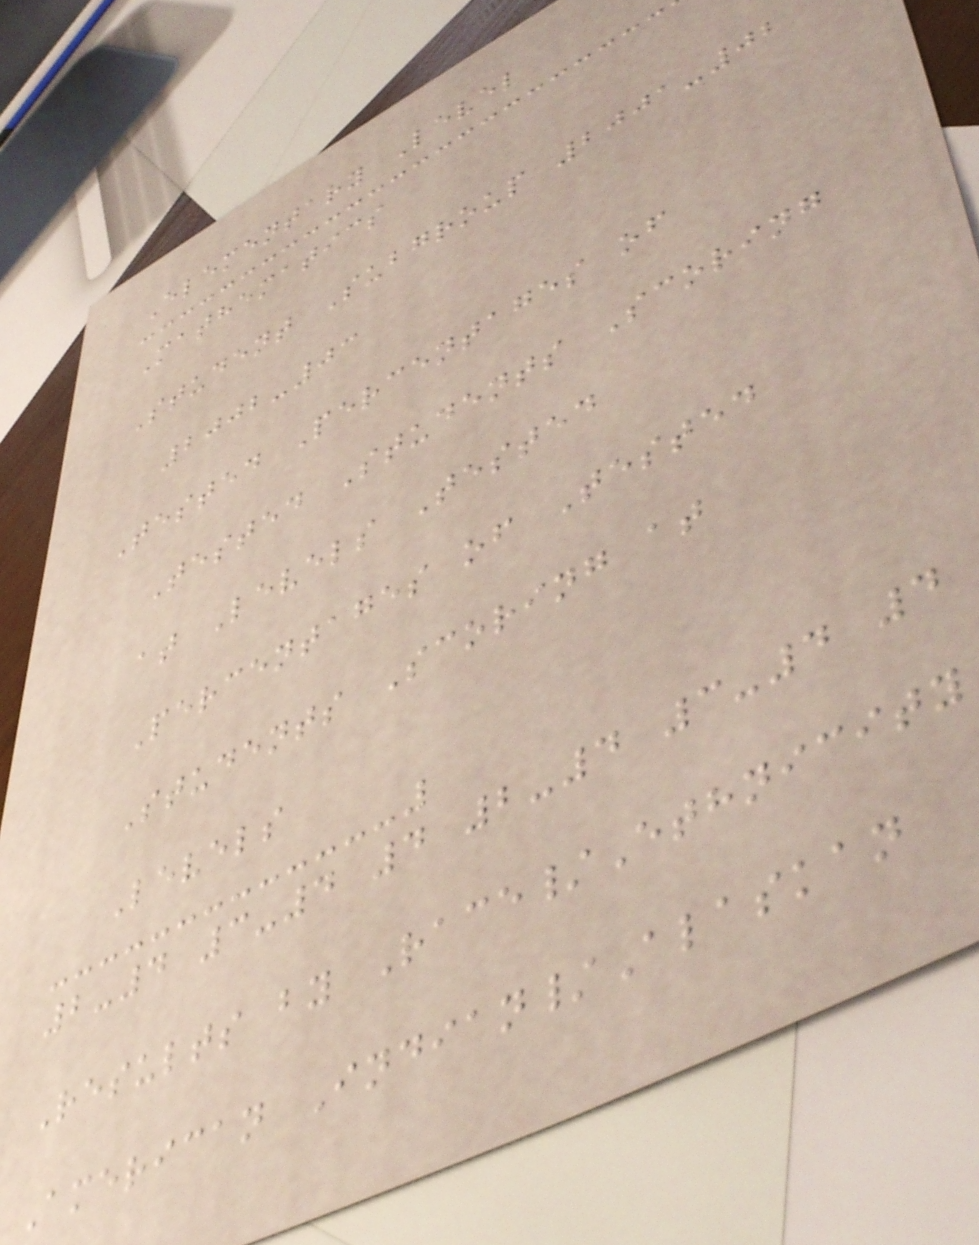Elementary Level
Mathematics
Student Subgroup 2001-02
2002-03
Tested Percentages of
Tested Students Scoring
at Levels Tested
Percentages of Tested
Students Scoring at
Levels
2-4 3-4 4 2-4 3-4 4
Results by Race/Ethnicity
American Indian/Alaskan
